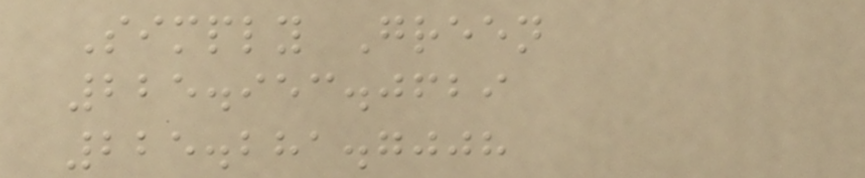Simply Green
225.953.0629
225.281.7008
